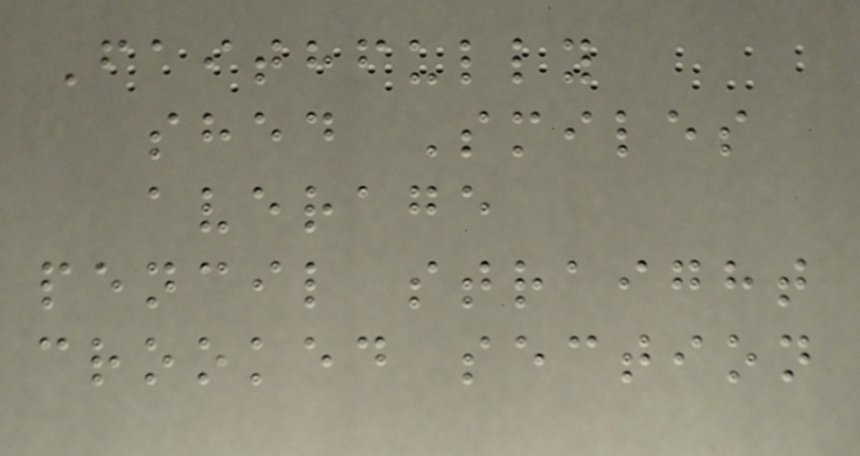Faithfully
shed Smiles
average
pencil straight
crooked section
